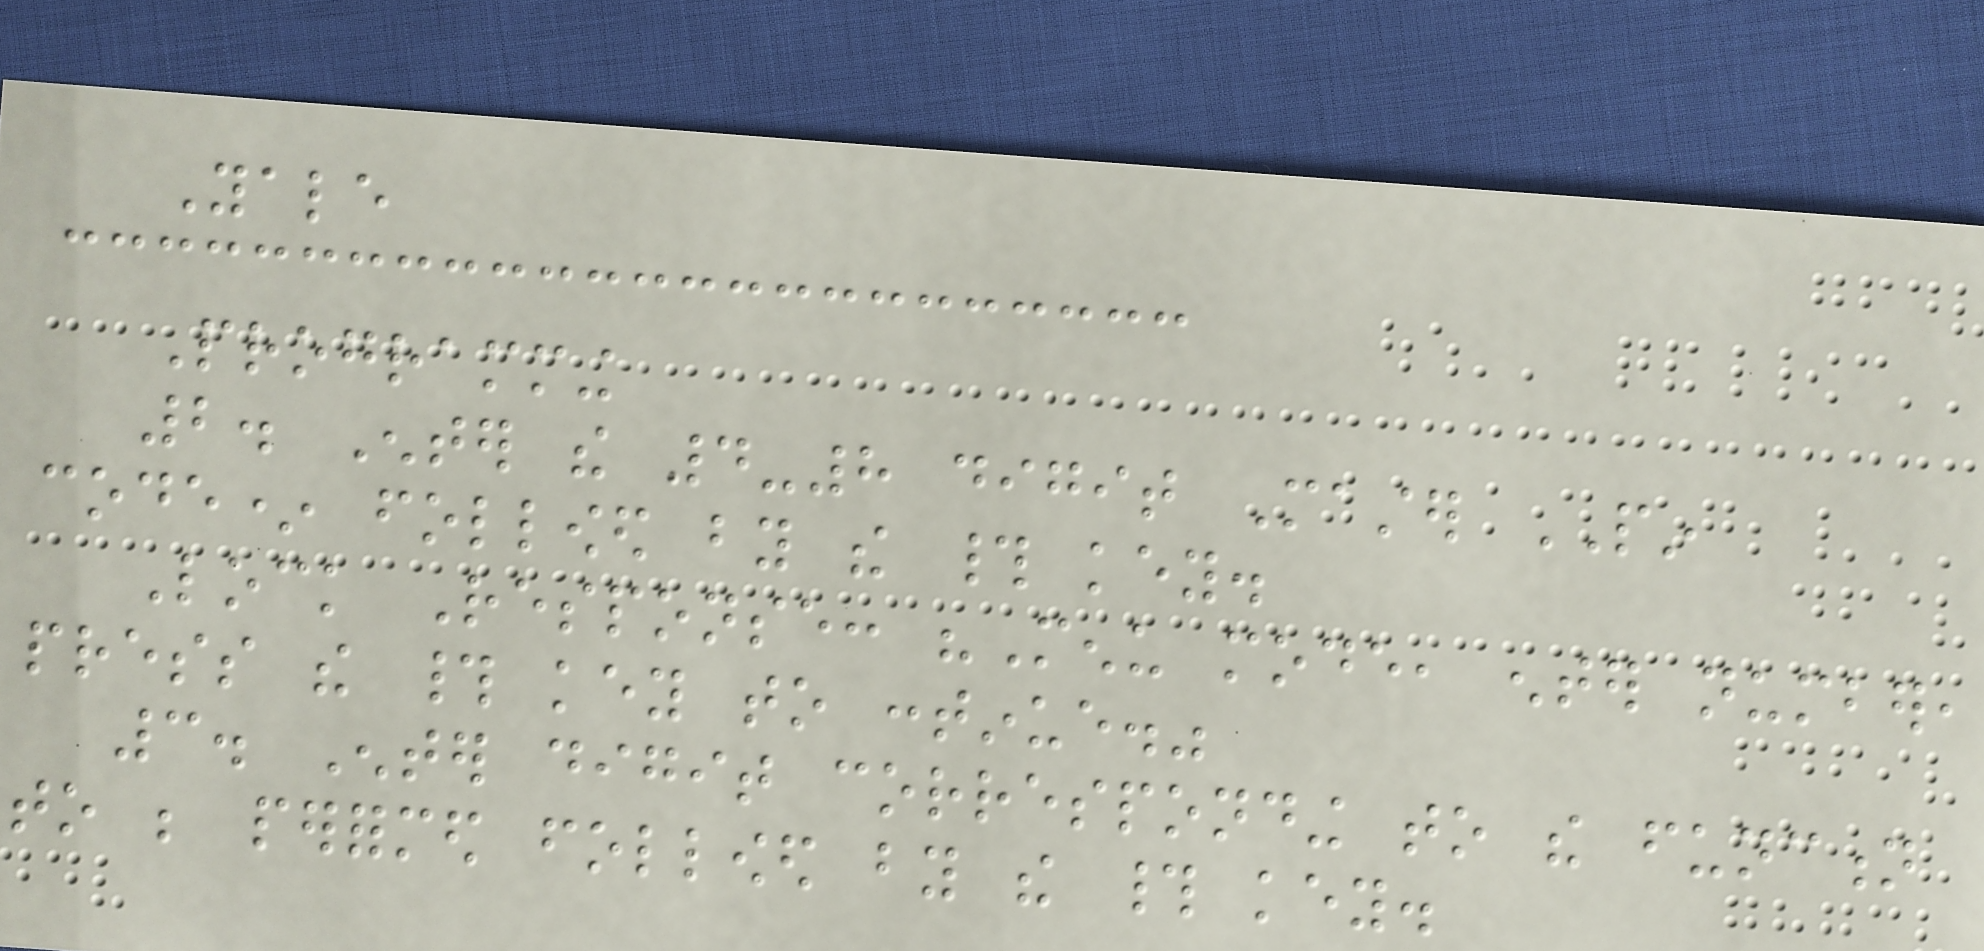Yale
Programming
2. Enter the 4-8 digit Master PIN
code* followed by the # key.
Lock Response: "Menu mode, enter number,
press the # key to continue."
3. Enter digit corresponding to the function
to be performed followed by the # key.
